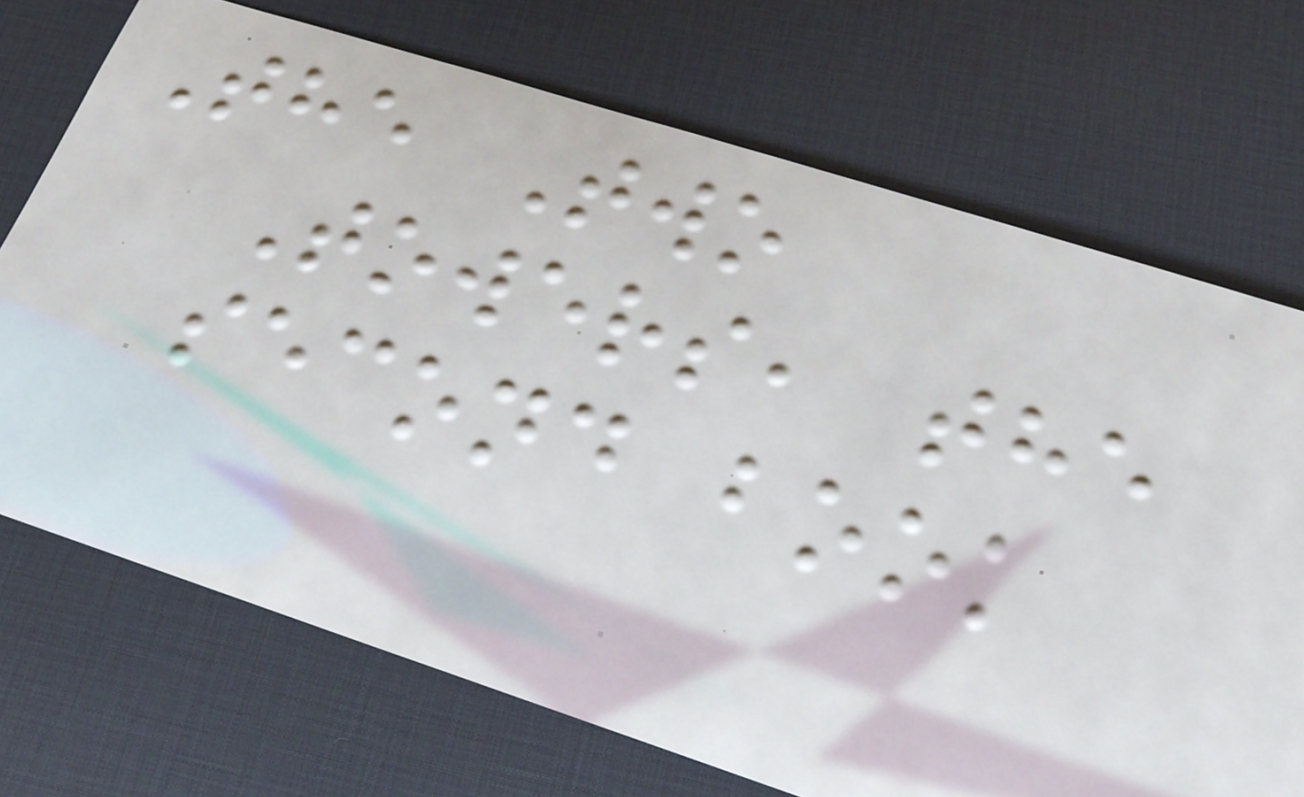The Two
Towers, the
second book
